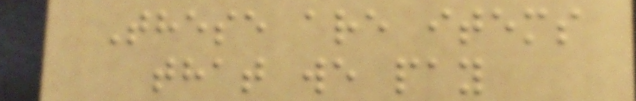These are items
that we pay
